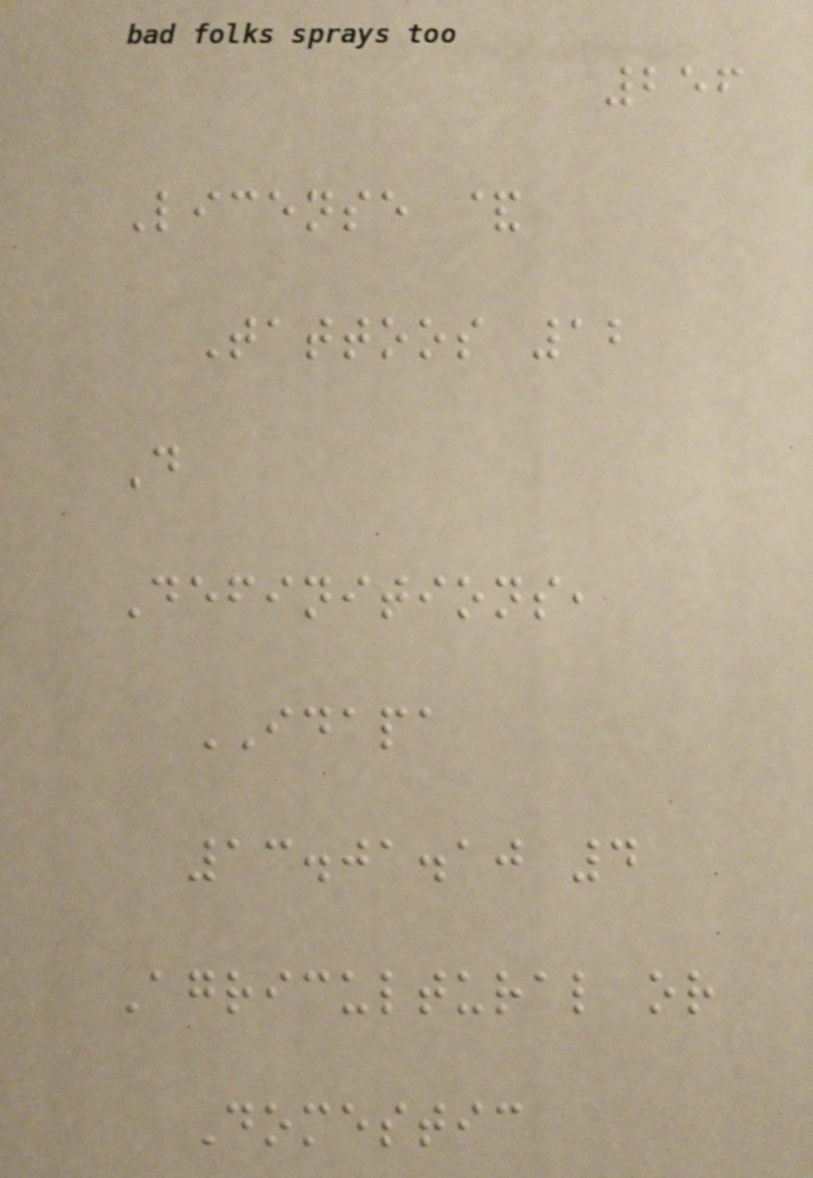256
License &
Tattoos 12
D
Definitions,
IDAPA
13.01.10 4
Agricultural or
Domestic
